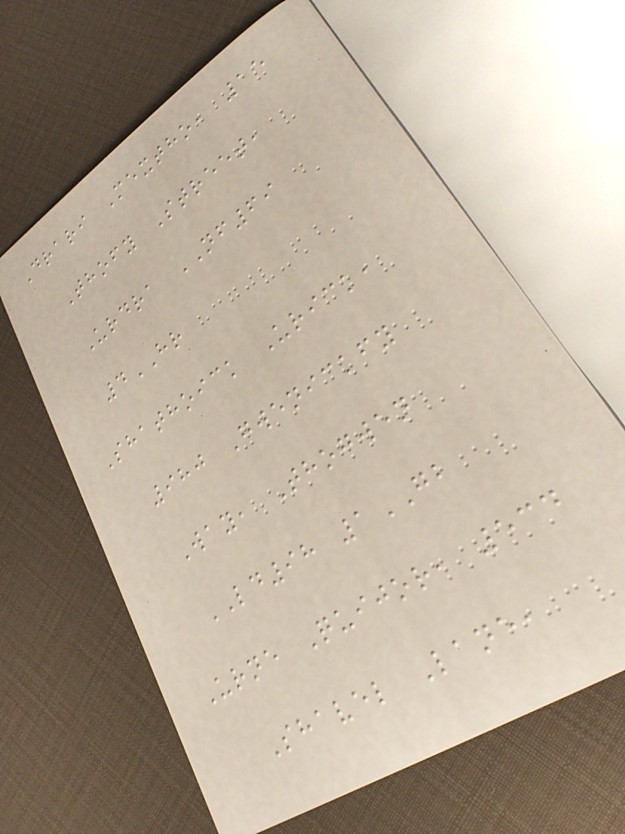Drari Mextho, 15
Thofy Street,
Urdra NF69
4HR
Shathoick Urick,
980 Gwenickfy
Way, Thogwen
LD98 1GB
Urne Quijor, 534
Shavel Lane,
